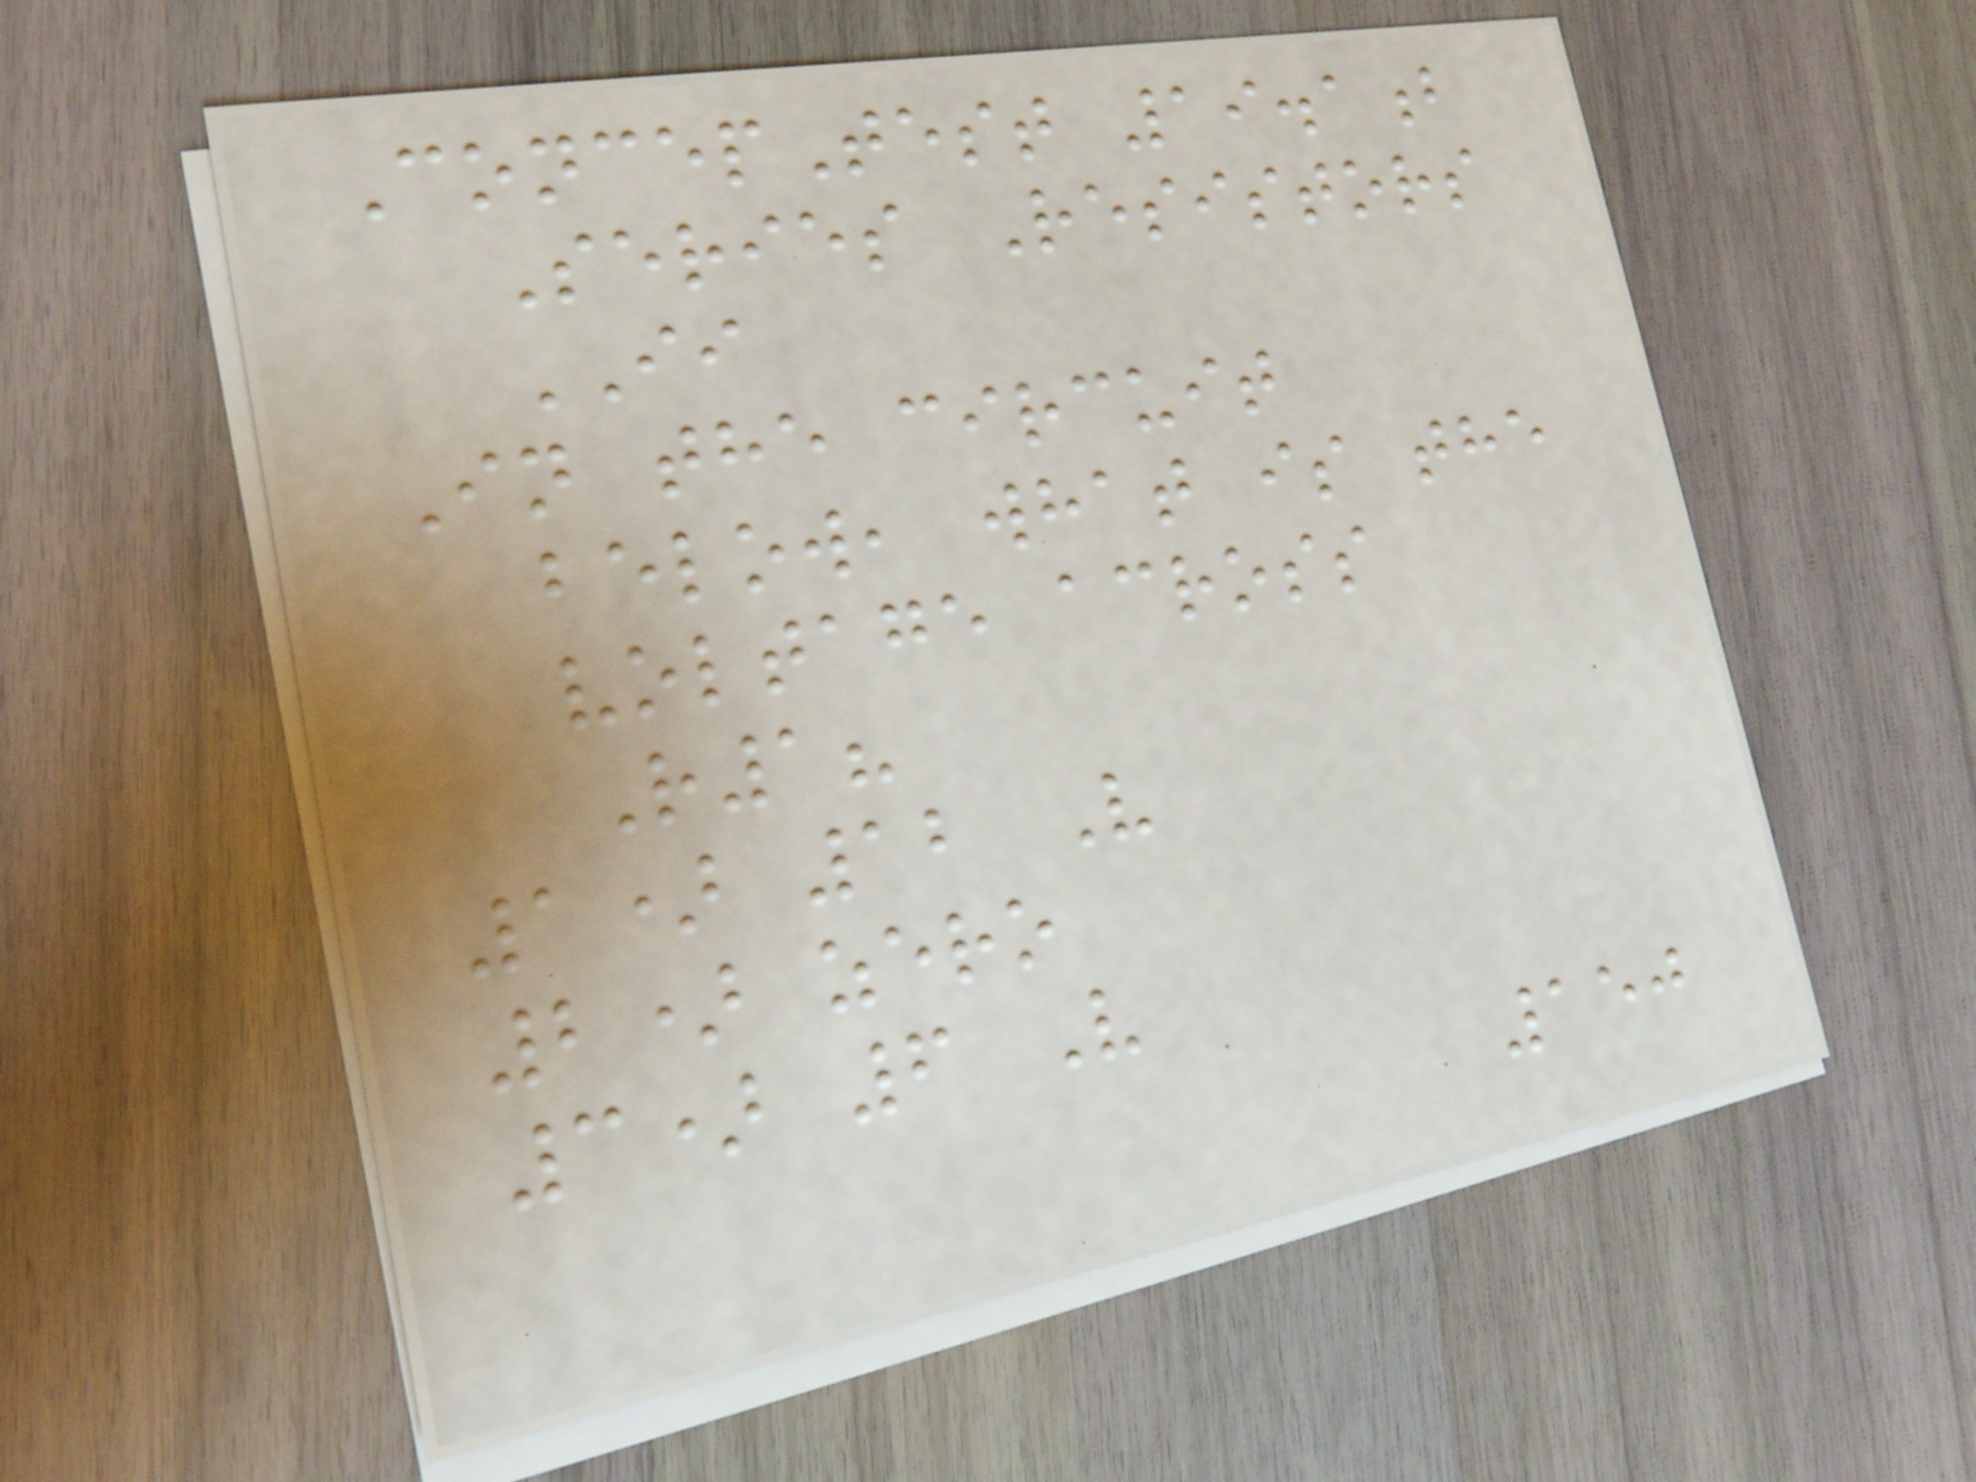ConcepTest 19.1b
Series Resistors
II
In the circuit
below, what is the
voltage across
R1?
1) 12 V
2) zero
3) 6 V
150
